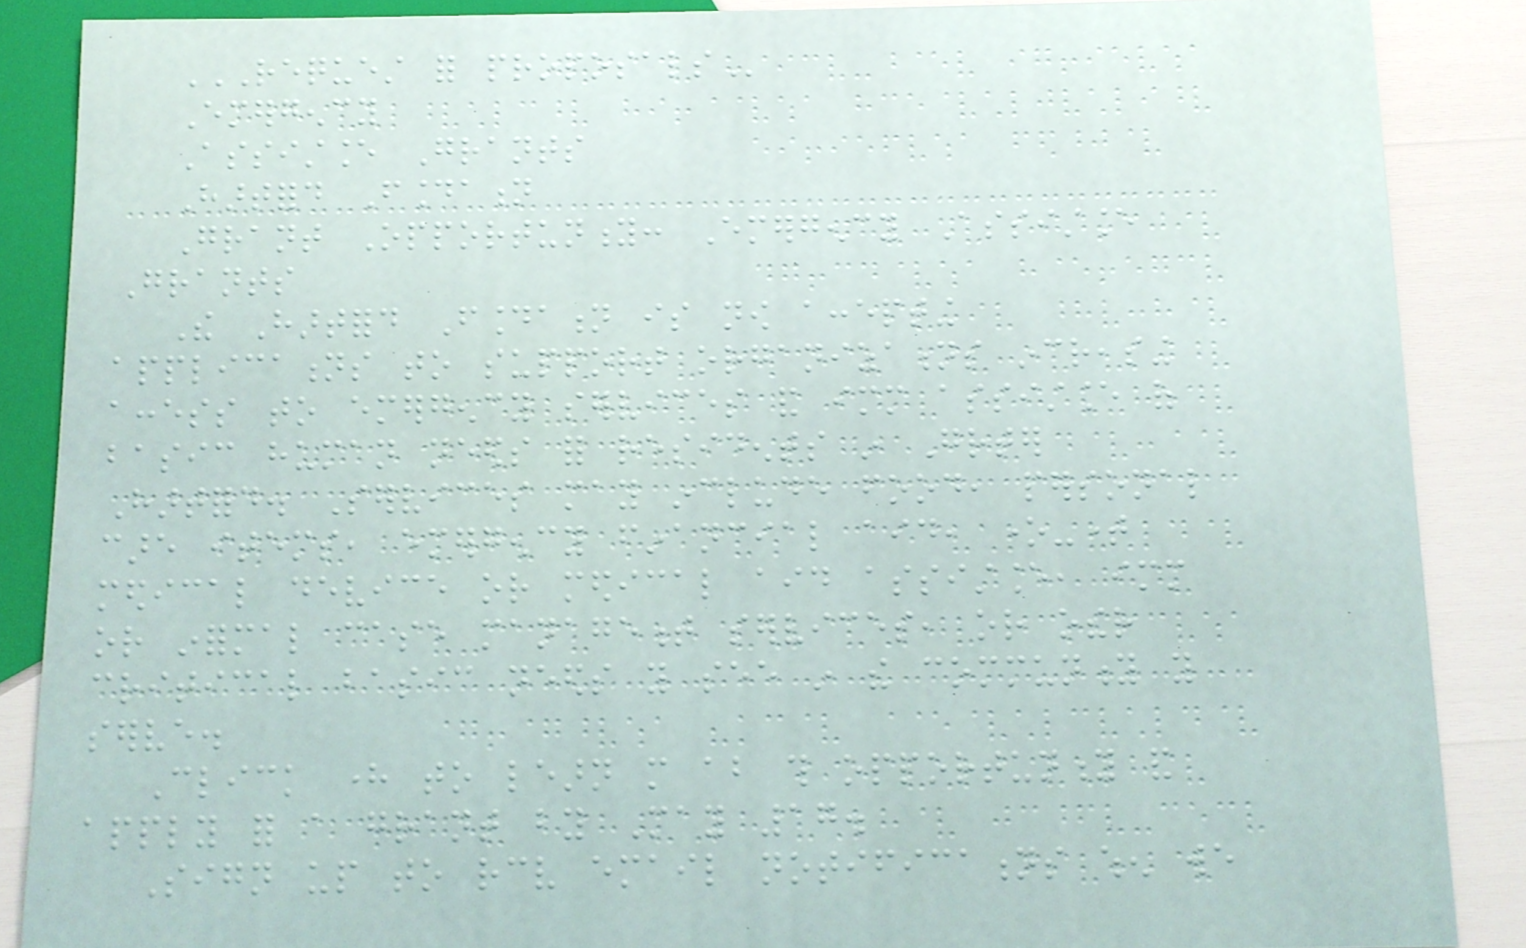REQUEST FOR PROPOSALS
Emergency
Assistance Grants
Hartford Foundation
Grant Opportunity: Emergency Assistance
Grants
The Hartford Foundation is now accepting
applications to support organizations increasing
access to emergency services and immediate assistance of
basic human needs for residents in Greater
Hartford. Services may include food, personal
care items, emergency financial aid, one-time
medical device or medical aid assistance, immediate
or informal case management services, or other
critical basic needs you see in the community you
serve.
Click here to learn more about this opportunity and
apply for a grant by May 17.
Sign up to receive email notifications when we
